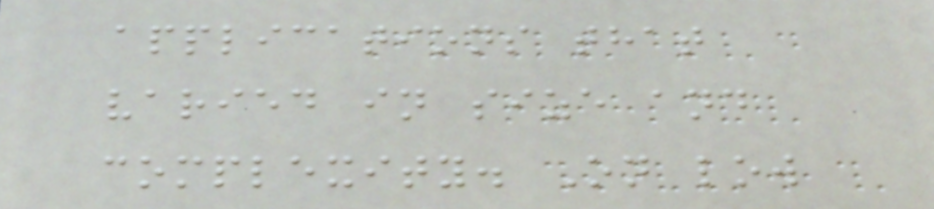applications that
varied in size and
complexity. On low
